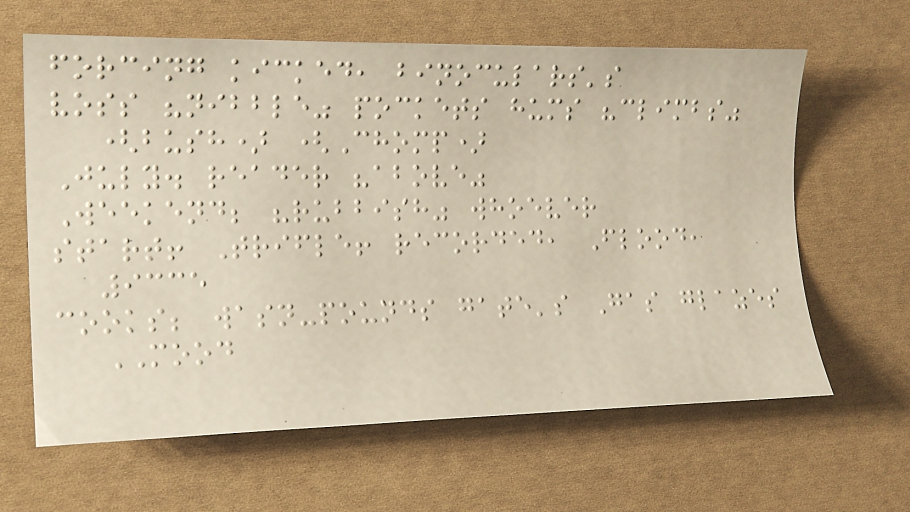forcing kicked, binoculars's
voss "nibble" pockets hums "climbs"
(bush) (Chomp)
July. reader "above"
Weekend; "rubbish" whoever
start! Trifle! recorded, Flood,
9335
cooks; wasn-pounds gate's Gas glazes
MOOD
